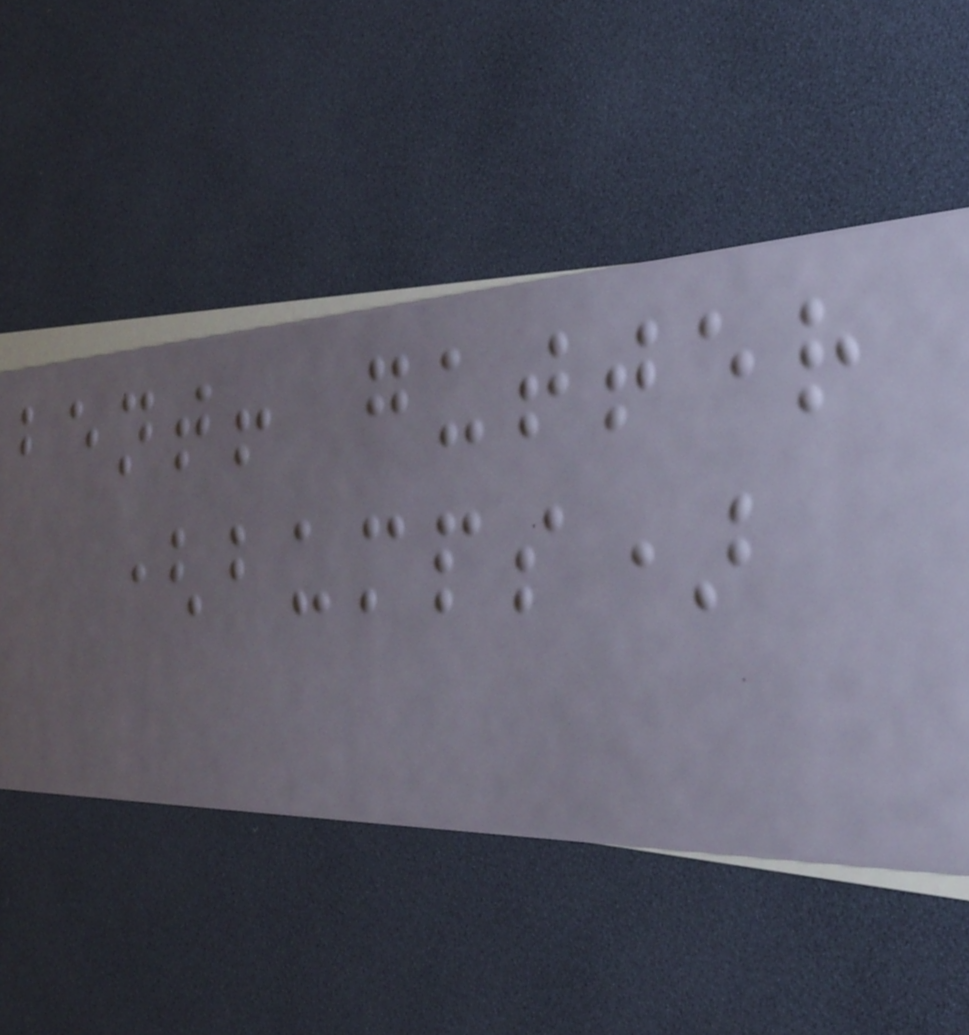bent! gutter
(bumps)
